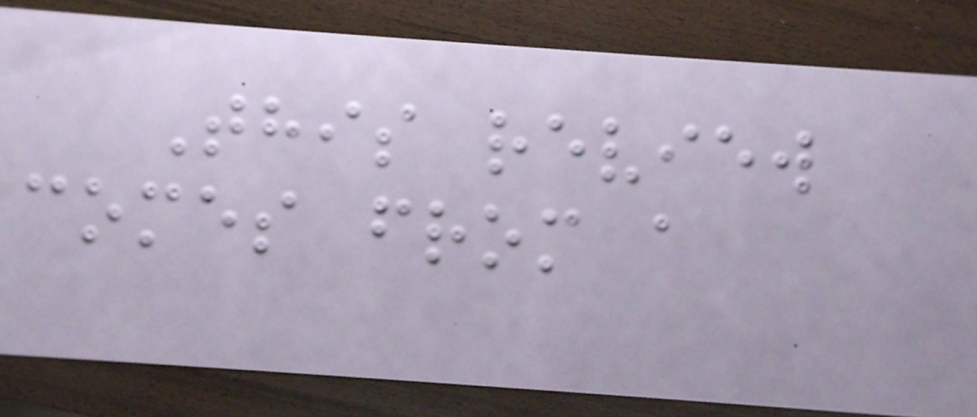This review
comes from a
